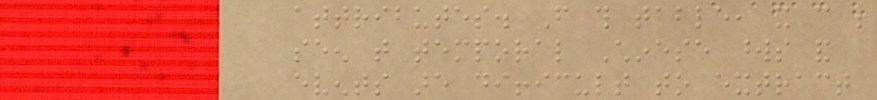attributes. From this table, it can be
seen that temporal Chinese words and
events are difficult to extract
